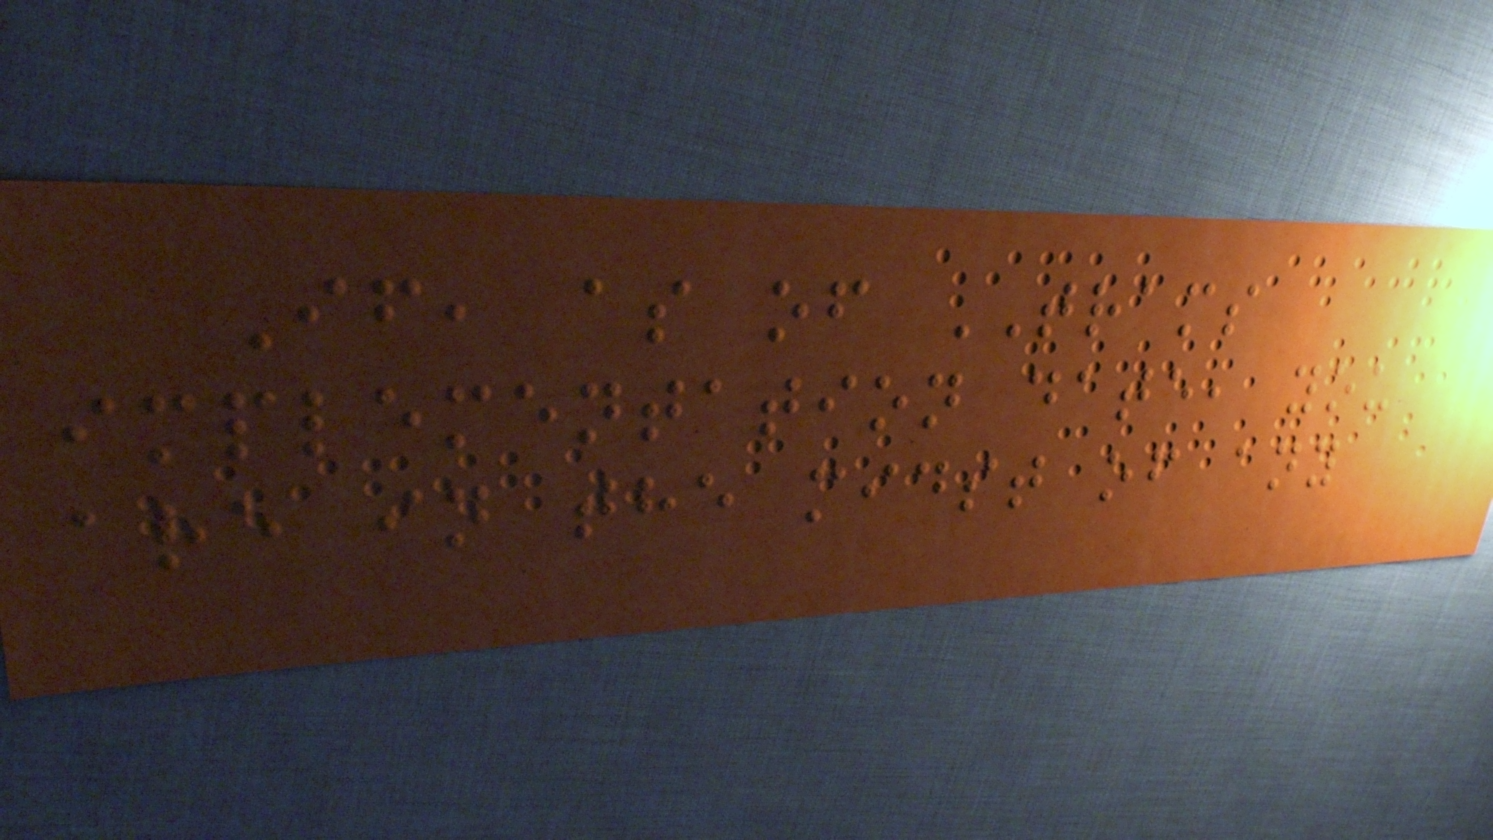If, as of TRAMS
implementation date, you
are in the midst of any
